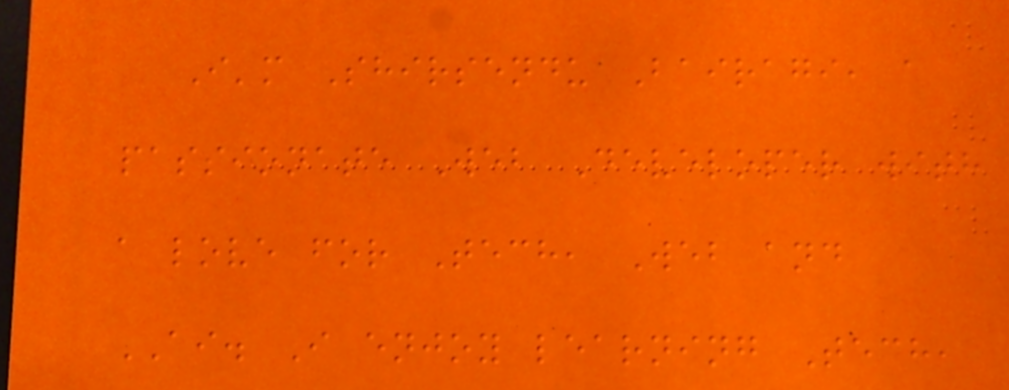I'm Shirsendu Bairagi, a
passionate Web Developer with
a love for Tech, Web and
AI. I enjoy learning Tech,
